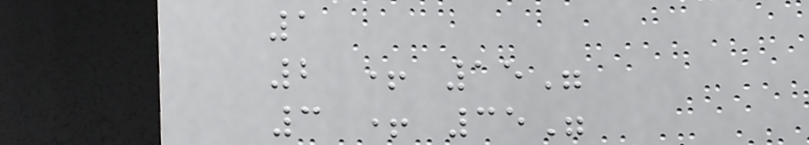1
2 + 15"
3 + 35"
